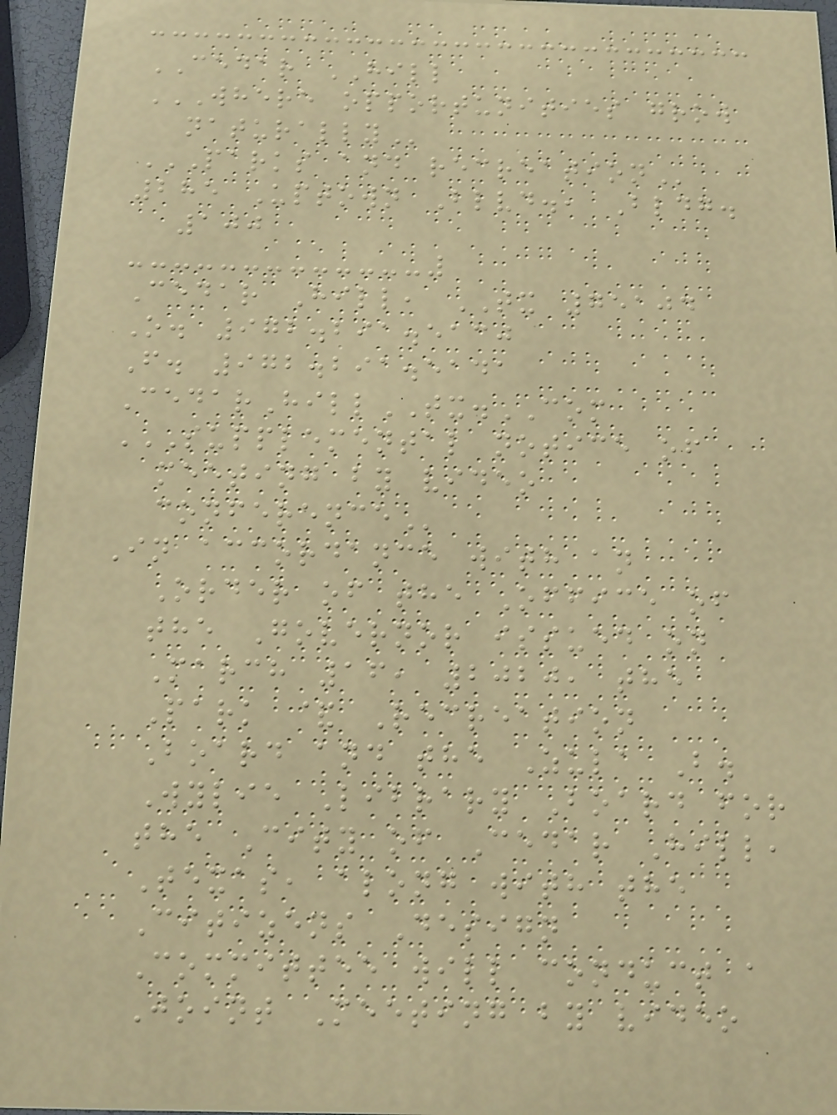CEDAR HILL
WHERE OPPORTUNITIES GROW
NATURALLY
PARKS AND RECREATION
285 Uptown Blvd., Bldg.
100
Cedar Hill, TX 75104
O. 972.291.5130
F. 972.291.5141
CedarHillTX.COM
SUPPLEMENTAL NOTICE OF
MEETING BY VIDEO
CONFERENCE
In accordance with an
Order of the Office of
the Governor issued on
March 16, 2020, the
Park & Recreation
Board and the Zula B.
Wylie Library Board for
the City of Cedar Hill,
Texas, along with the
Citizens Design
Committee will conduct a
Joint Meeting by video
